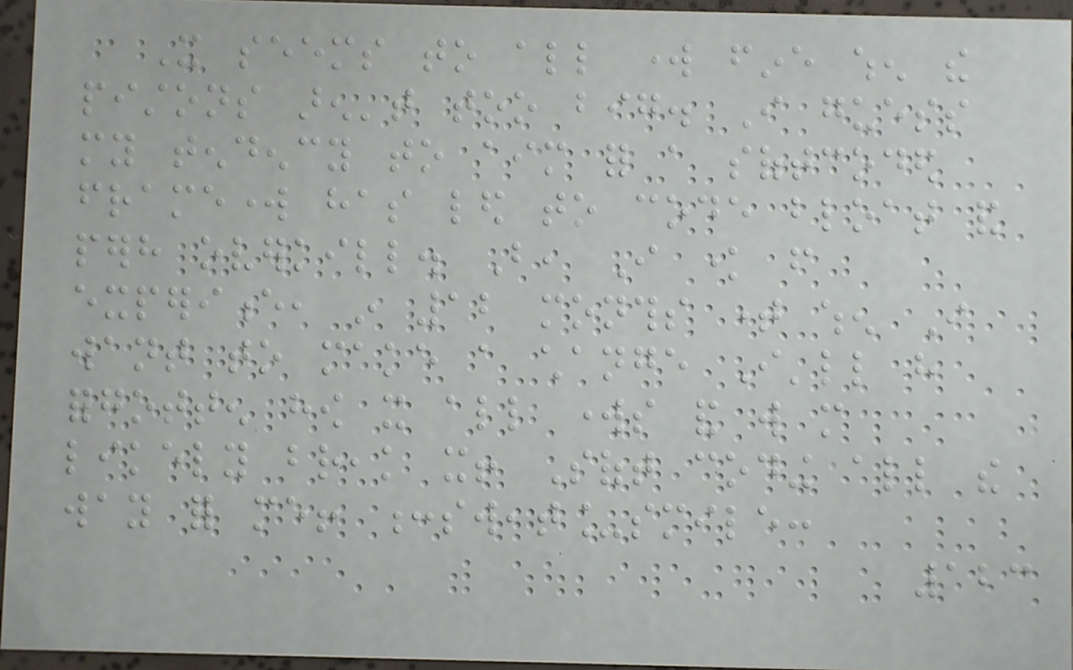It seems to all work fine when the
pistons aren't too big. I guess
my tendency to aim for a softcoded
framework has led to code bloat and
perhaps overkill. But, I know from
experience, in 12 months time when I
want to make a change I'll have
forgotten how it all works and will more
likely break it! Soft coding all the
way for me! :sweat_smile:
123
